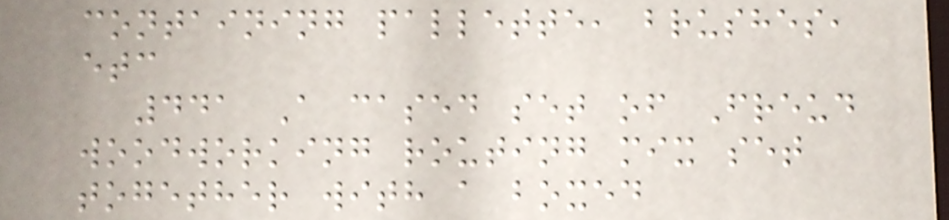containing pallette, brushes,
etc
441 A cased set of Freud
woodworking routing mix set
together with a boxed
